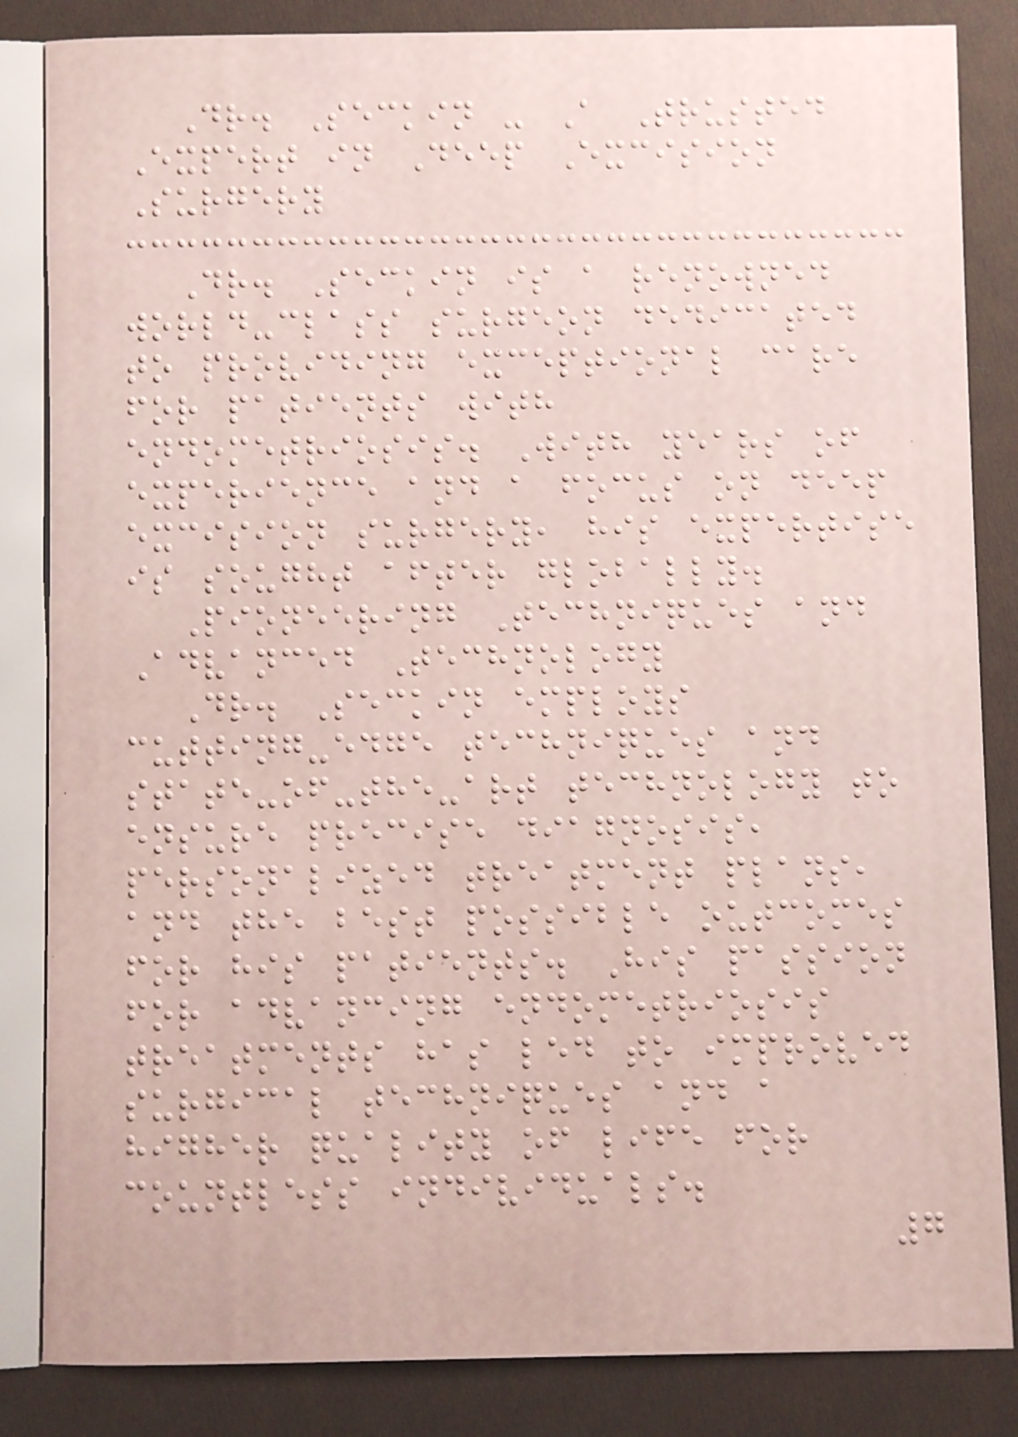Dr. Seckin - A Trusted
Expert in Deep Excision
Surgery
Dr. Seckin is a renowned
world-class surgeon dedicated
to providing exceptional care
for patients with
endometriosis. With years of
experience and a focus on deep
excision surgery, his expertise
is sought after globally.
Pioneering Techniques and
Advanced Technology
Dr. Seckin employs
cutting-edge techniques and
state-of-the-art technology to
ensure precise diagnosis,
personalized treatment plans,
and the best possible outcomes
for his patients. His passion
for advancing endometriosis
treatments has led to improved
surgical techniques and a
higher quality of life for
countless individuals.
7
